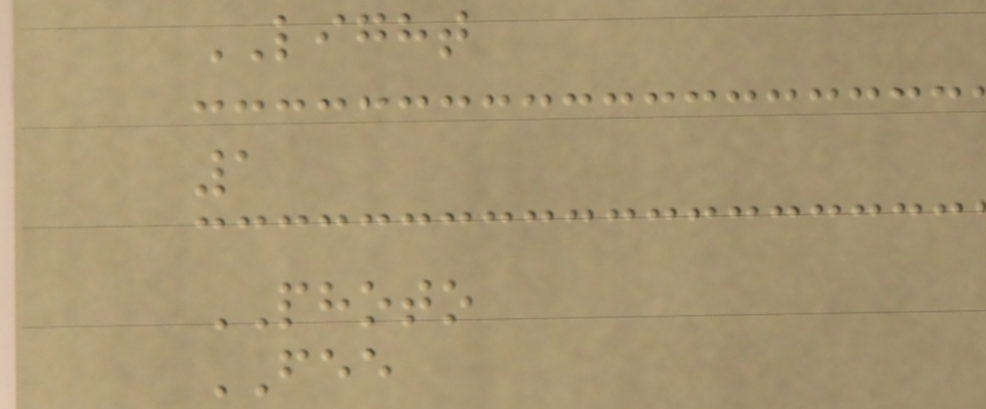LIGHT
1
PHOTO
FEE
